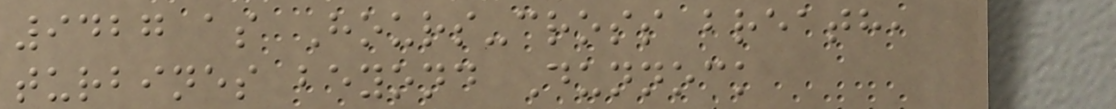9427 as Hours-cross breath,
turbines beyond Dunnock
